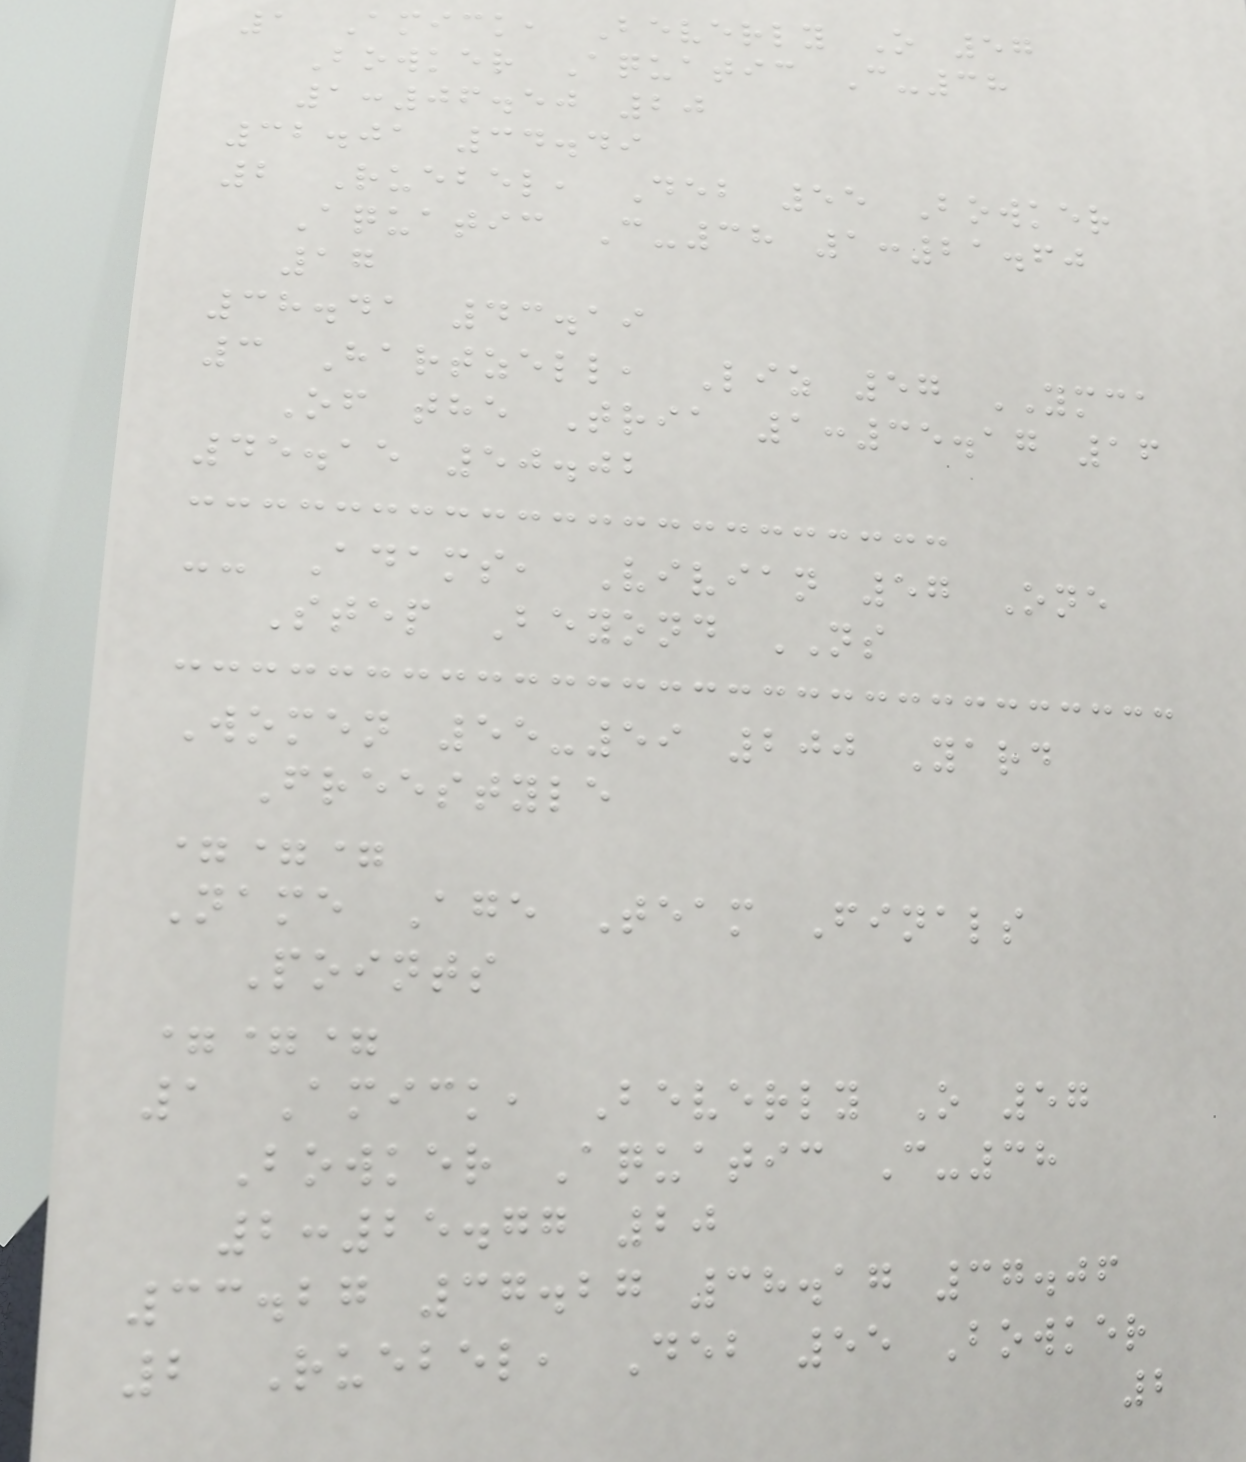1 Amick, Beverly O 57
Bowker Aquatic C-38
1:06.50 20
32.01 34.49
2 Ruebel, Deb 55 Bowker
Aquatic C-38 1:21.60
17
38.41 43.19
3 Hartzell, Liz 57 YMCA
Of the Tria 1:35.17 16
45.15 50.02
-- Adams, Vivian 57 One
Step Beyond NS
Women 55-59 200 Yard
Freestyle
===
Name Age Team Finals
Points
===
1 Amick, Beverly O 57
Bowker Aquatic C-38
2:25.77 20
33.27 37.27 38.17 37.06
2 Ruebel, Deb 55 Bowker
2
